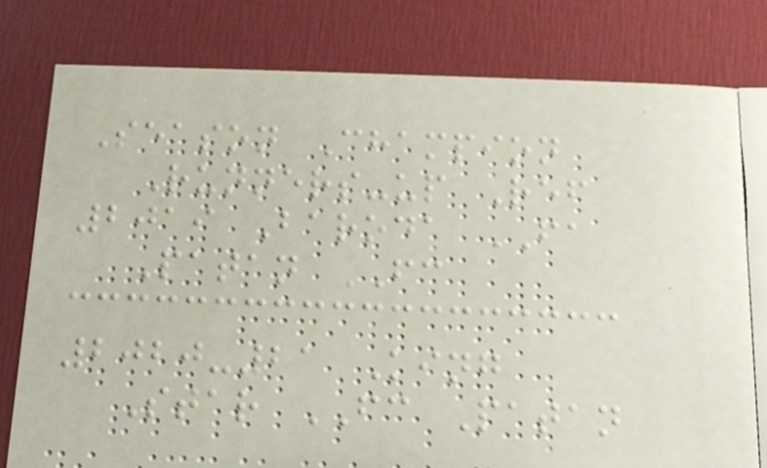Season Champion
Runners-up Ref
2019 Baroda FA
Patan FC
2020-21 King
Star FC Patan
